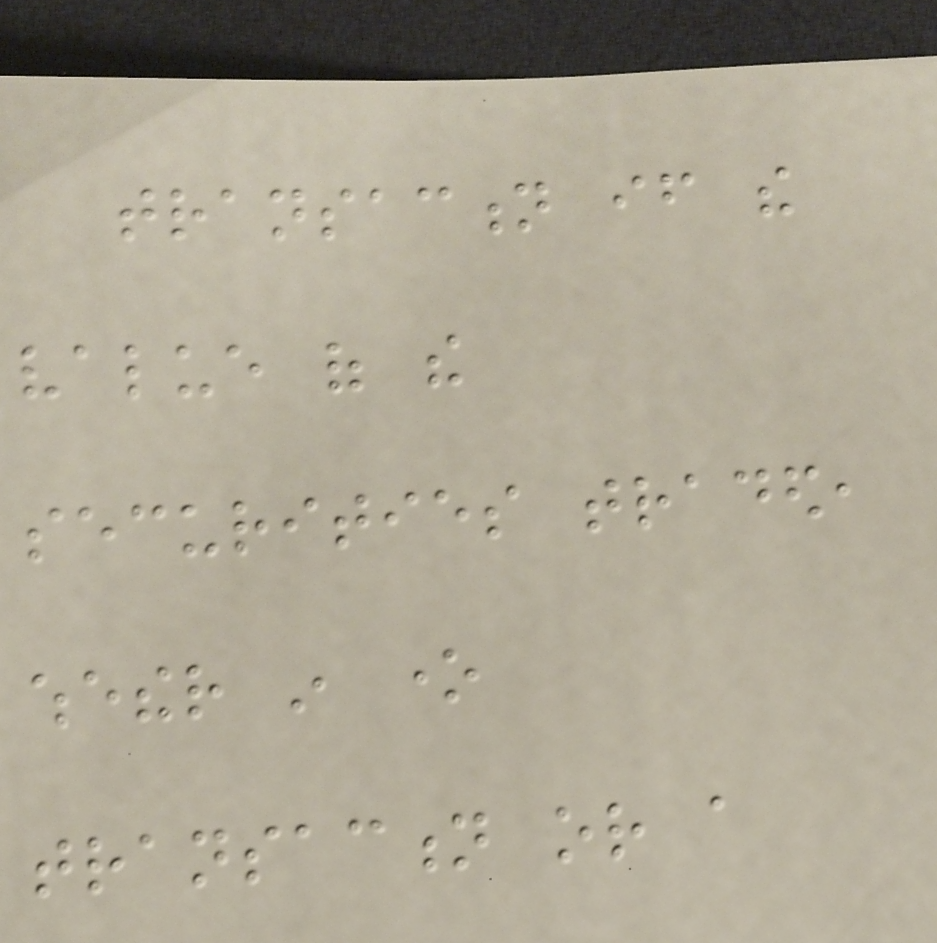transaction if the
value of the
securities traded,
whether in one
transaction or a
